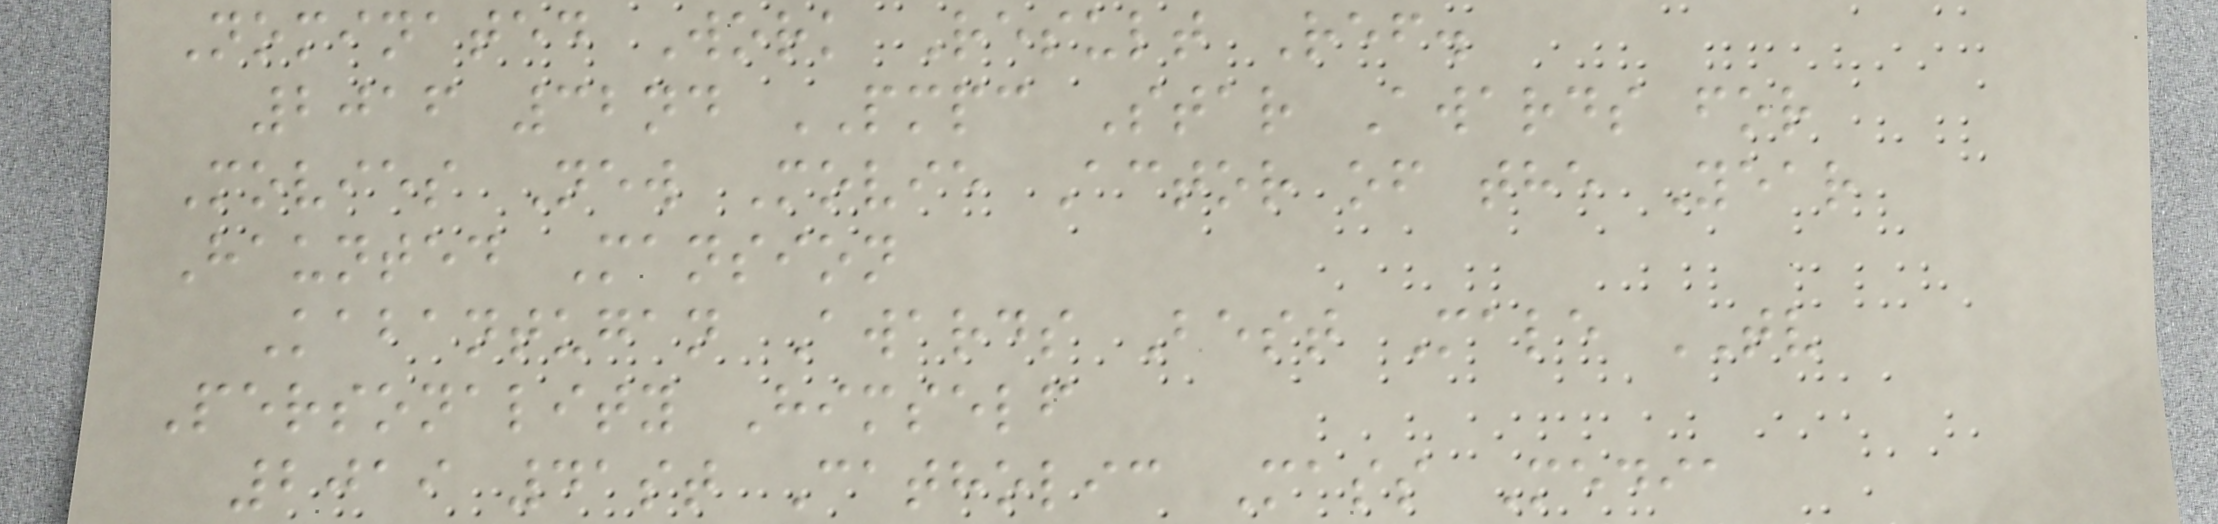Nominated Work Result Ref.
2016 32nd PMPC Star Awards for
Movies New Movie Actor of the Year
Haunted Mansion
Kabantugan Awards Best Male TV
Personality Himself
2019 41st Catholic Mass Media
